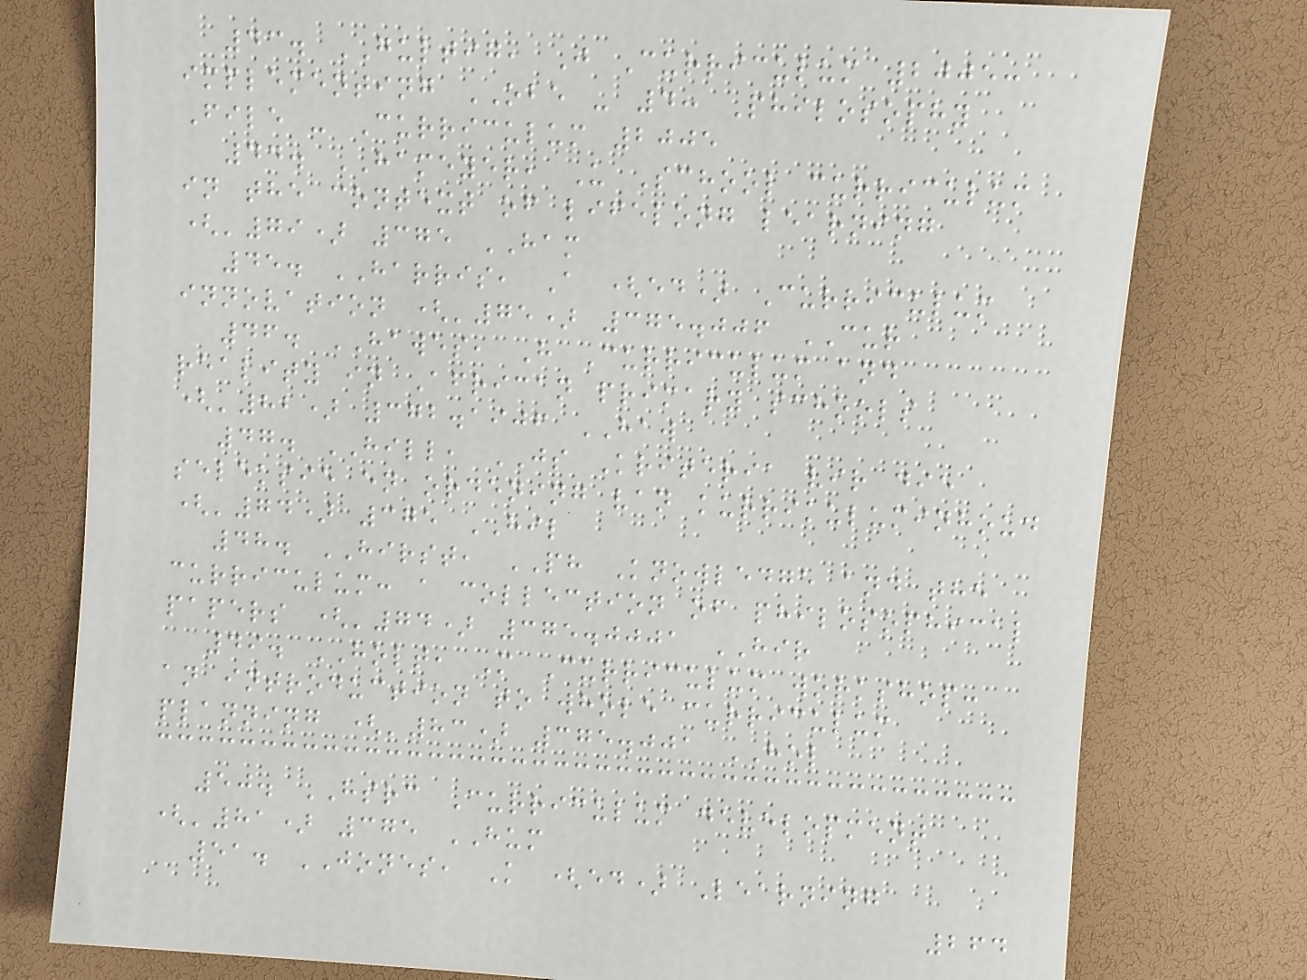43. GULTIG, J Curriculum 2005:
implementing OBE - 4: Philosophy
File - Curriculum 2005
44. HAMEYER, U School curriculum
in the context of lifelong learning
('79) 375 HAM
45. HARRIS, A (ed) Curriculum
innovation ('75) 375.006 CUR
46. HAWES, H Curriculum and
reality in African primary schools
('82) 372.1906 HAW
47. HILL, JS Kriteria vir die
seleksie en ordening van kurrikuluminhoud
('74) 375 HIL
48. HIRST, PH Knowledge and the
curriculum: a collection of philosophical
papers ('74) 375.0001 HIR
49. HOLT, M Curriculum workshop:
an introduction to whole curriculum
planning ('83) 375.001 HOL
50. HSRC Curriculum development
('81) 375 HUM
51. JONES, K (ed) Learning
264
